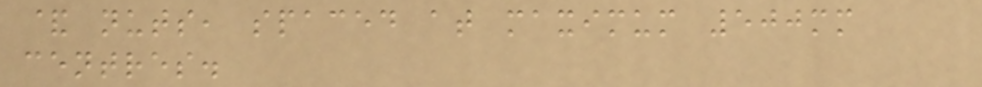& nuts, spaced at maximum 500mm
centres.
